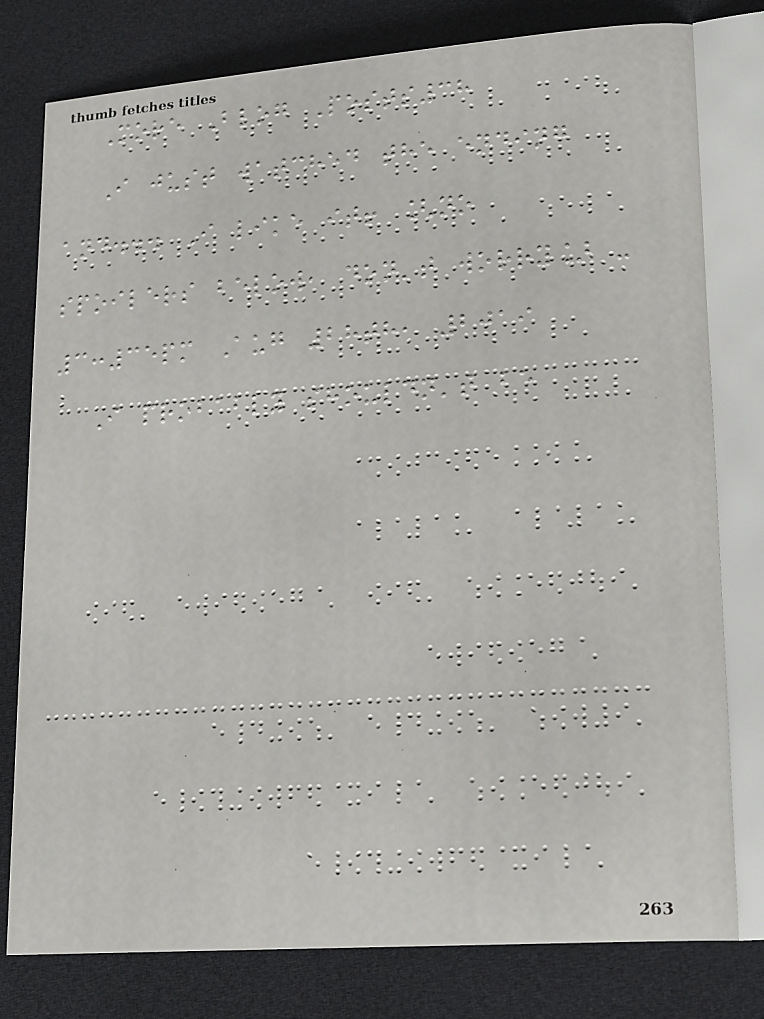More Blog Posts38
I just watched the ending
and... I like it! [no
spoilers below, don't worry] -
3:35pm Aug 28th, 2019
I probably shouldn't be
